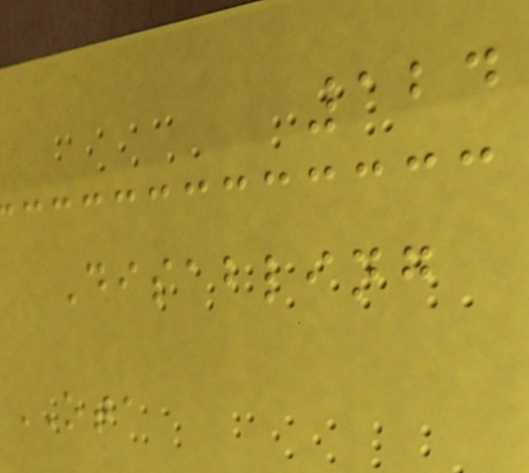124
Disabling
OTA
